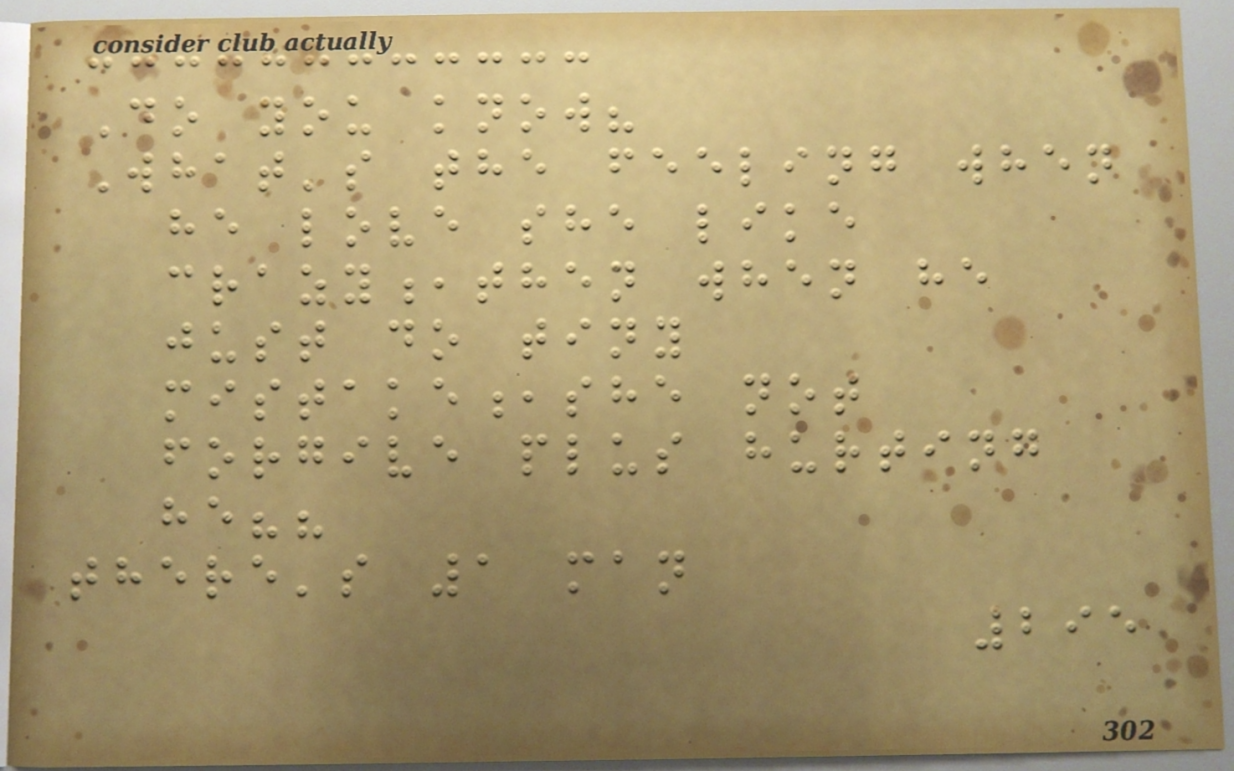Do you know?
What's the feeling when
he love she like
crazy,then when he
just do tiny
mistake,she not
forgive plus hurting
he??
there's 1 man
295
